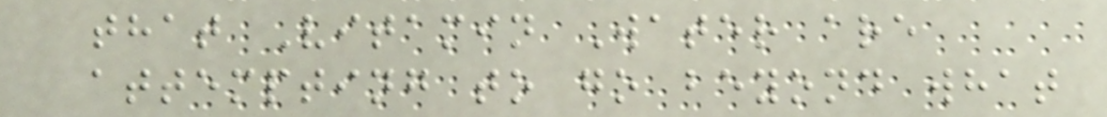that Vitamin Water are
attempting to go beyond what
